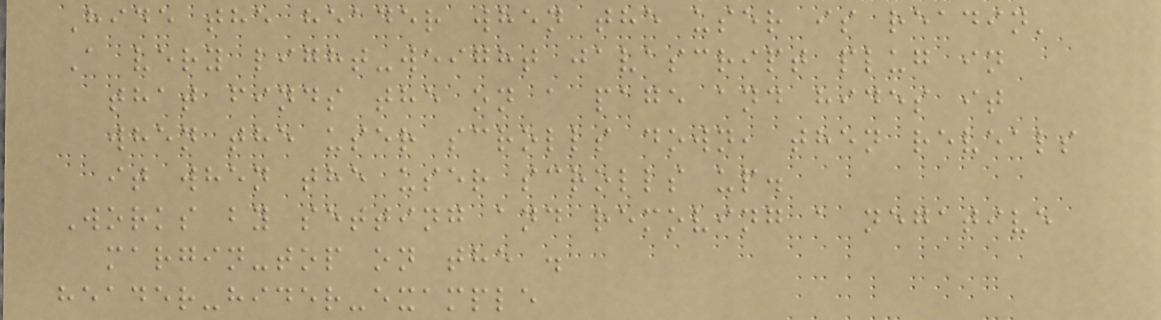Hide the header when the user is readin'
A very light-weight javascript plug in
that finds the on a page and hides it
when the user scrolls down, then reveals
it when the user scrolls up.
Works by setting and removing a negative
margin-top on the .
header-hider-example
